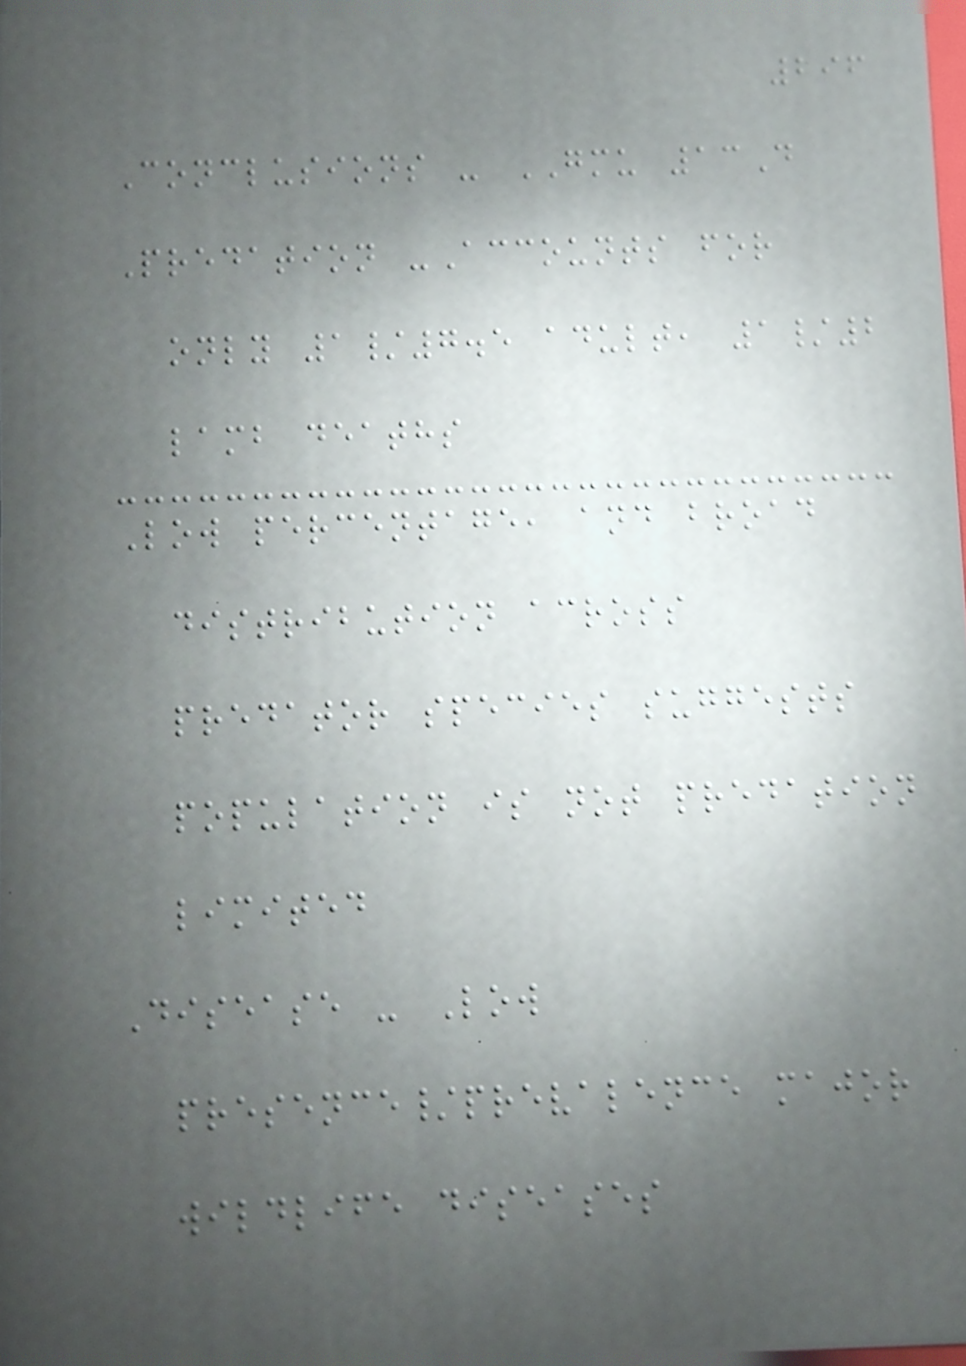296
Conclusions - GMU 13D
Predation -Accounts for
only 1/7.5 adult, 1/2
lamb deaths
Low percentage, and broad
distribution across
predator species suggests
population is not predation
limited
Disease - Low
presence/prevalence major
wildlife diseases
